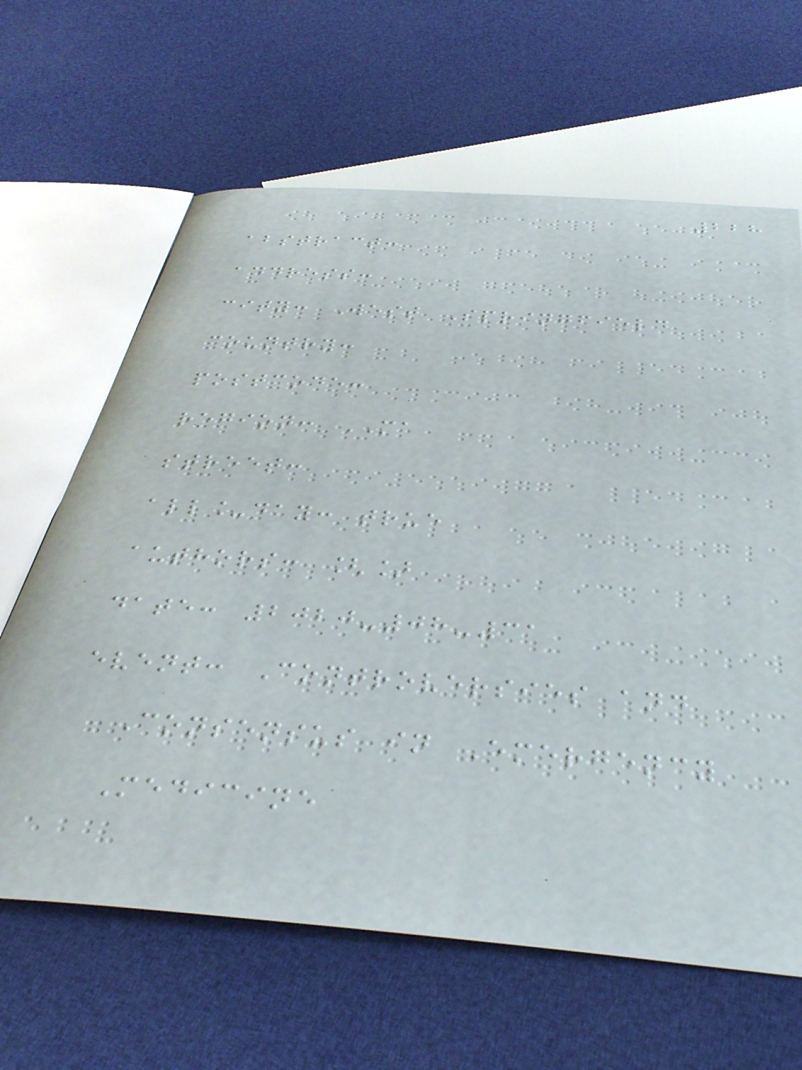228
abstract:
address:
city: West Springfield
country:
postcode:
region: MA
street:
all_day: true
authors: []
date: 2020-08-31
event: Controversies and
Consensus in Emergency
Medicine
